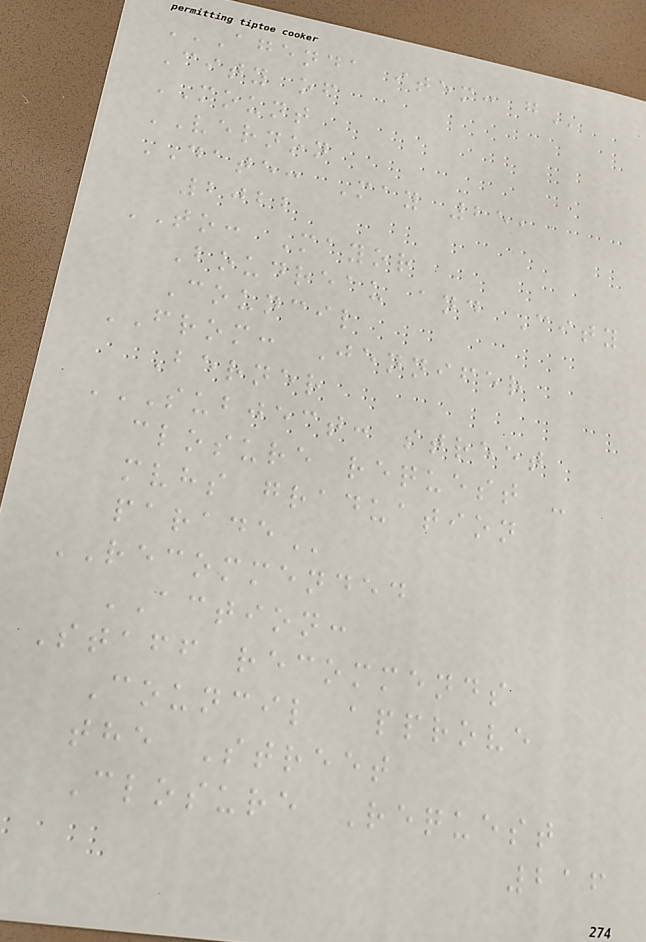AGENDA ITEM: G
City of
MOUNT
VERNON
DATE: May 25,
2022
TO: Mayor
Boudreau and City
Council
FROM: Jennifer
Berner
SUBJECT: STREET
CLOSURE REQUEST -
MVHS GRADUATION
PARADE
RECOMMENDED
ACTION:
Staff recommends
Council approve
the Street
Closure Request
216
